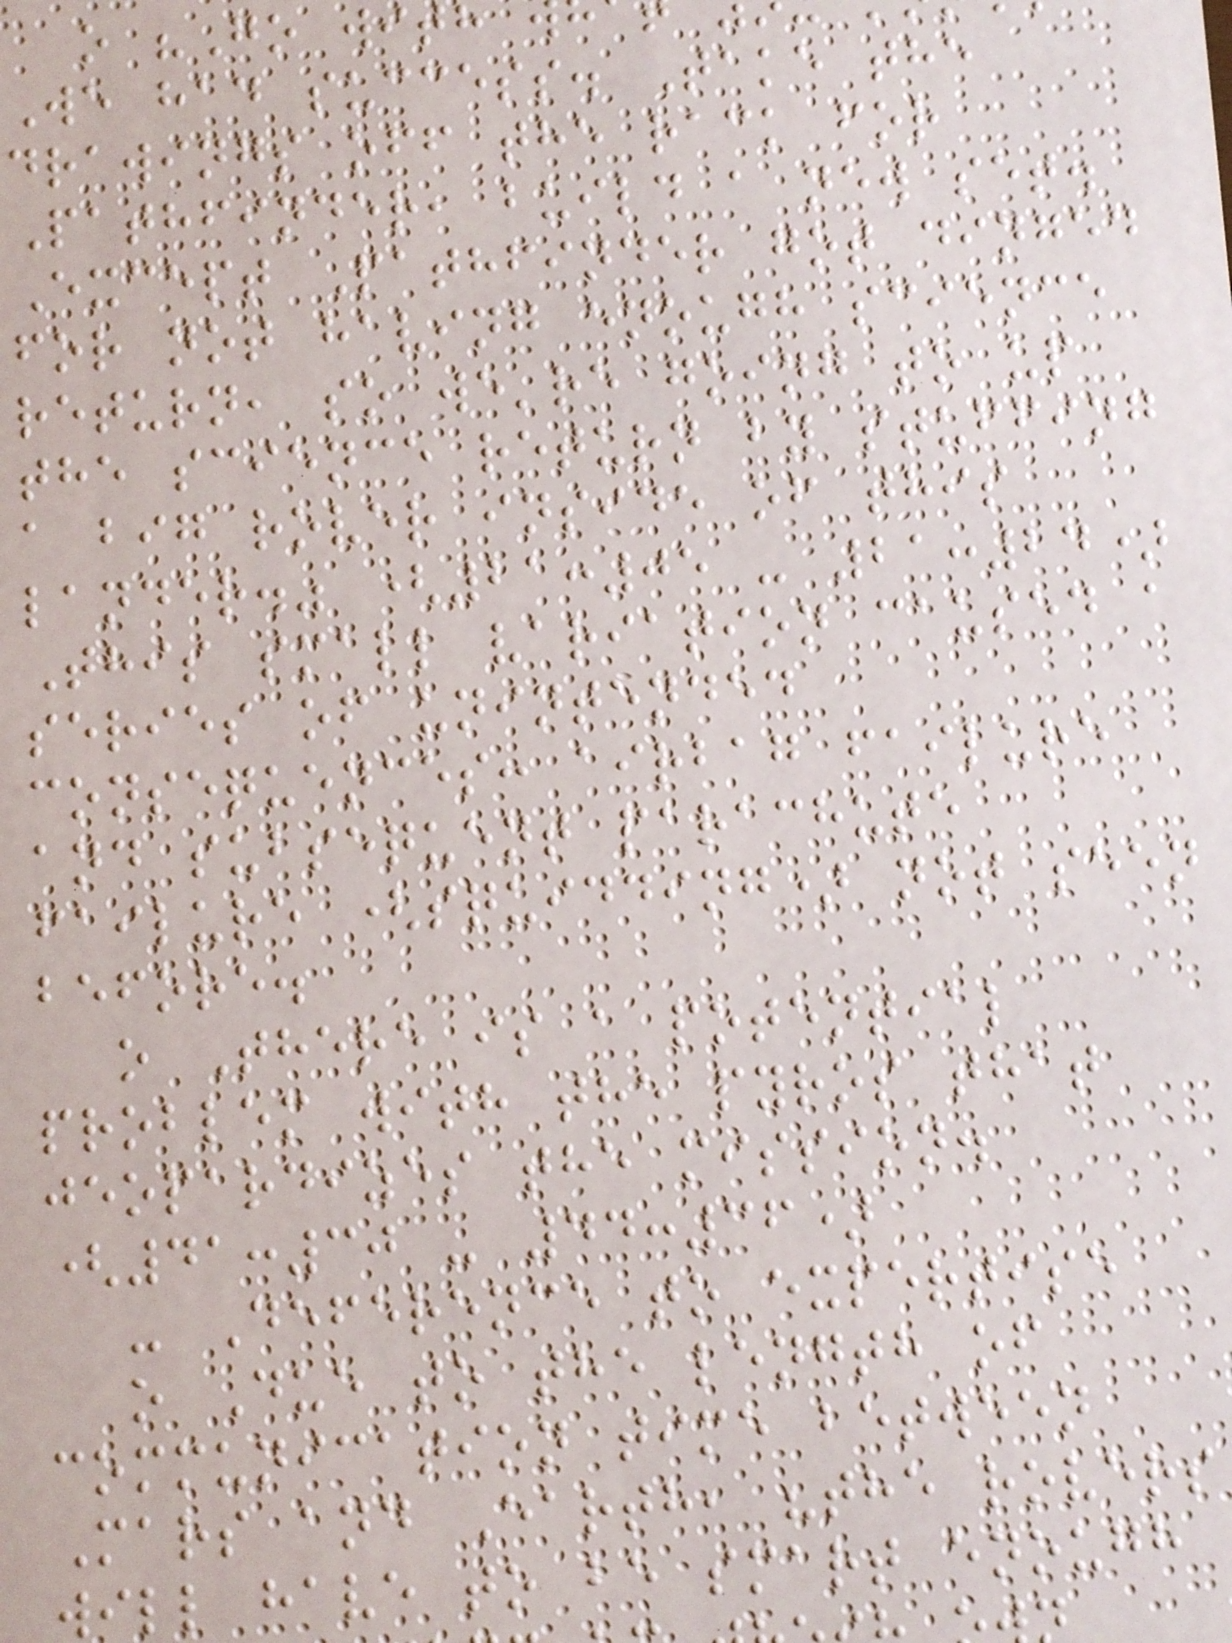o "Go with
We had success. Take the
drawings off the rack for
Pathfinder, build a new set.
Except Pathfinder got dinged
for not having enough science
return, so we're going to up
the science return by stuffing
a big rover inside of this
lander." (21:05 - 21:24)
This small variation caused a
series of unintended
consequences: airbag failure
and subsequent parachute
failure (squidding) not seen
before.
o There is a potential
problem with the pyros that
jeopardizes the mission.
(41:30 - 44:36)
- Deference to expertise
o Due to the length of
communication time between
Mars and Earth, "the rovers
will have to be smart enough
